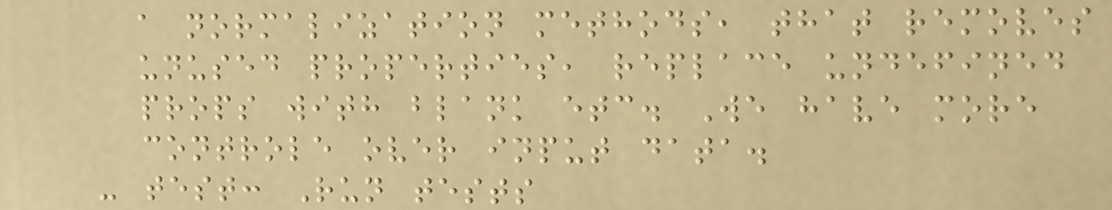a normalization methods, that removes
unused properties, replace undefined
props with blank etc. We have more
controle over input data.
- test: Run tests
